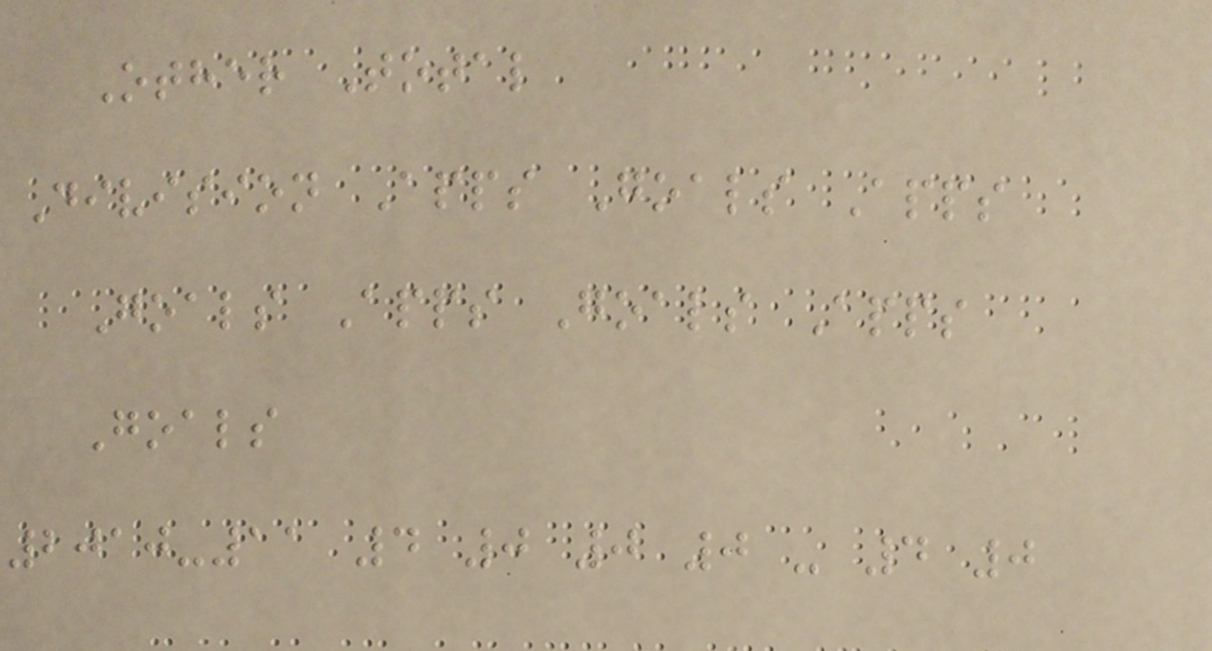Other Total
Division Apps Goals Apps
Goals Apps Goals Apps
Goals
2010-11 4 0 0 0 - 4 0
